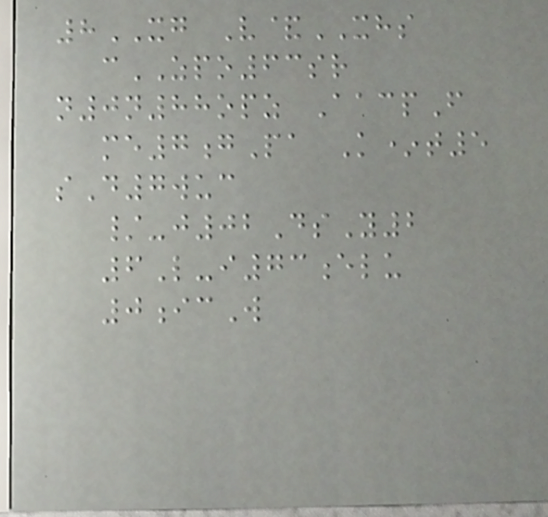8XG V&XHS
cZPO63sr
n0n88opz AacpF
me7gPa K*t5
sD7wuc
/-j02DsY2
6L-i73elu
0icW
